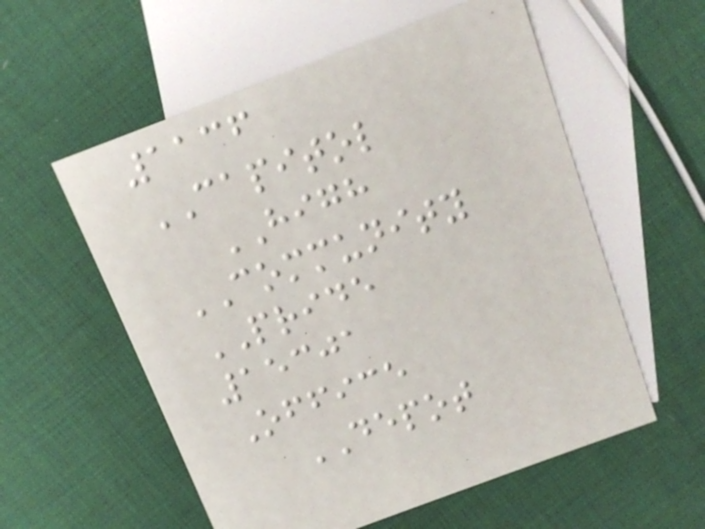1136
CAPITOL
HIGH
COMMUNITY
PRIDE
15301
Office
DEPOT
